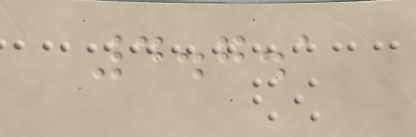4.7.1
